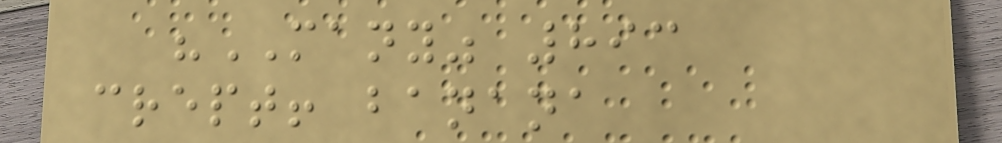"MANY" 893
crept! banana
